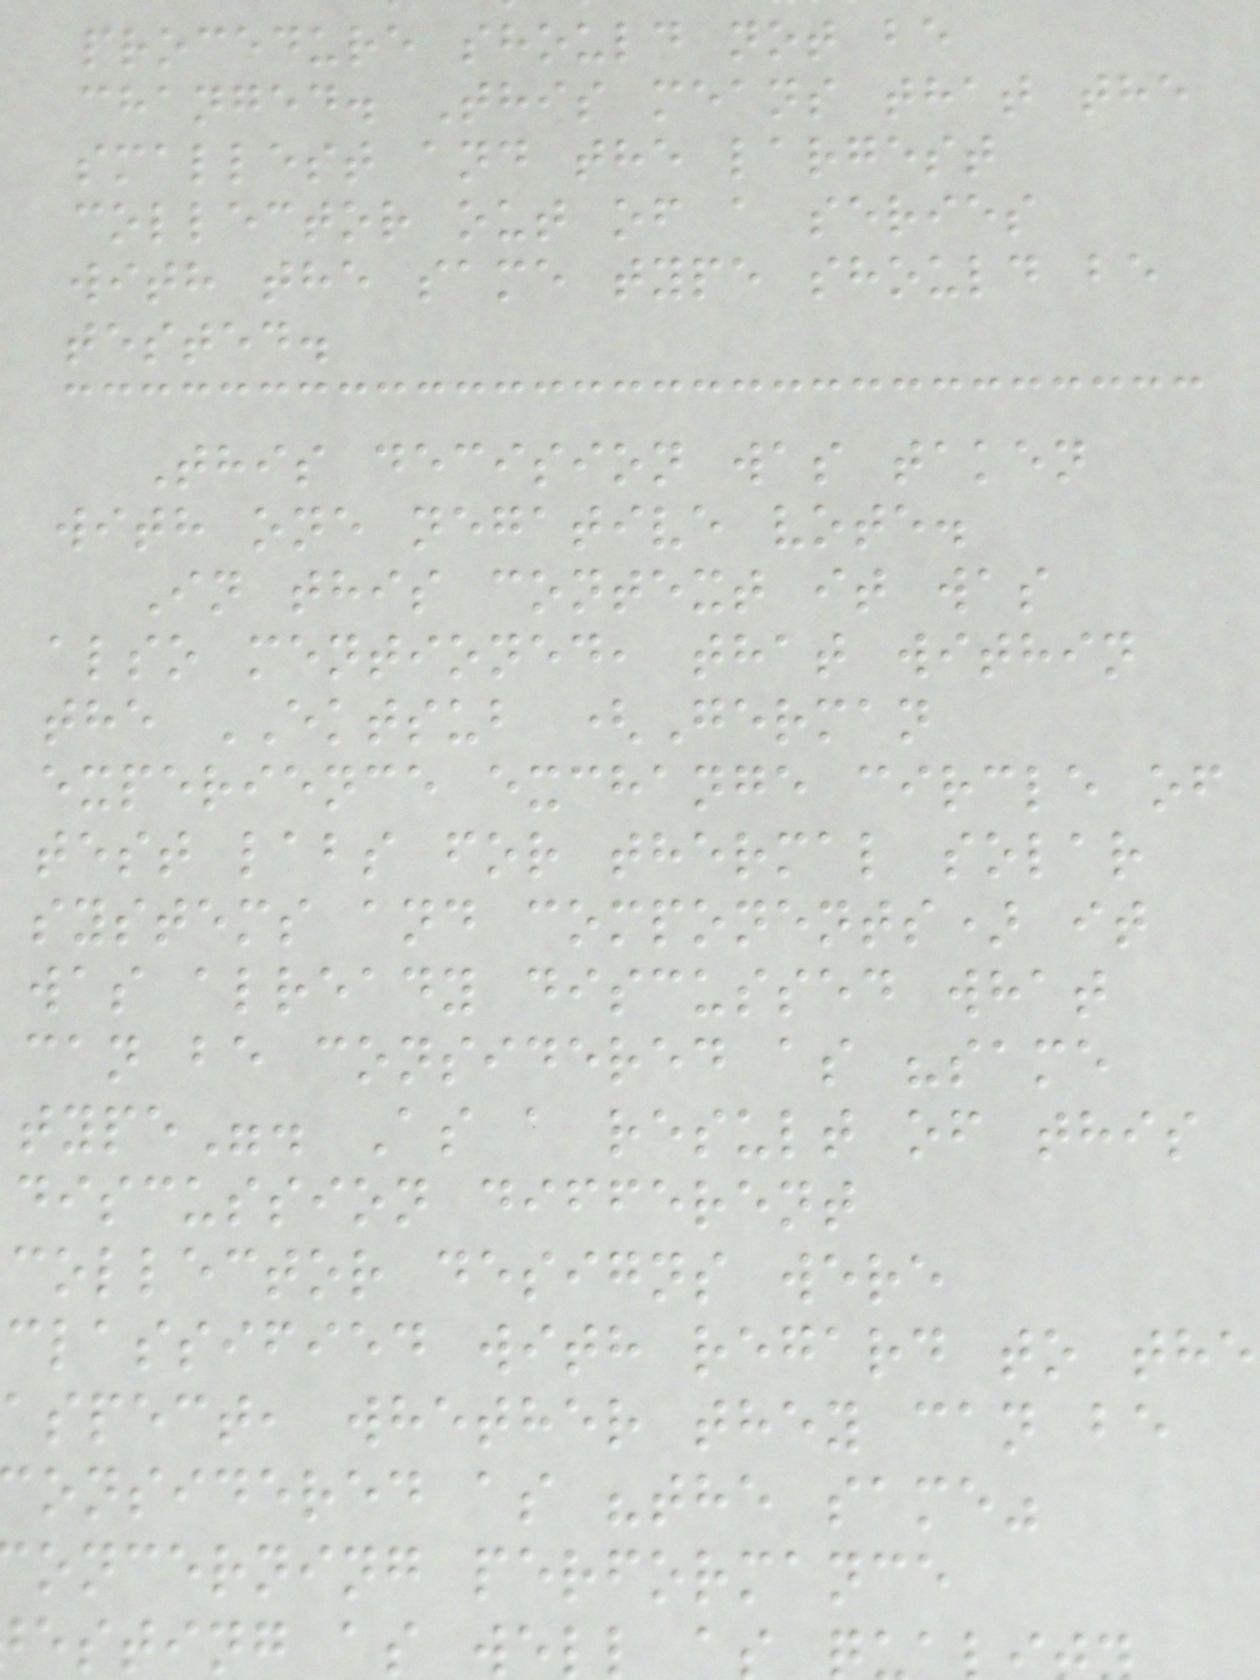procedure should not be
changed. This means that the
smallest and the largest
collector out of a series
with the same type should be
tested.
This decision was taken
with one negative vote.
In this context it was
also mentioned, that within
the EKTSUB (German
experience exchange circle of
test labs for thermal solar
systems and components) it
was already discussed what
can be considered as "same
type". As a result of this
discussion different
collector designs were
classified with regard to the
aspect, whether they can be
onsidered as "the same"
oncerning performance
esting as wel
